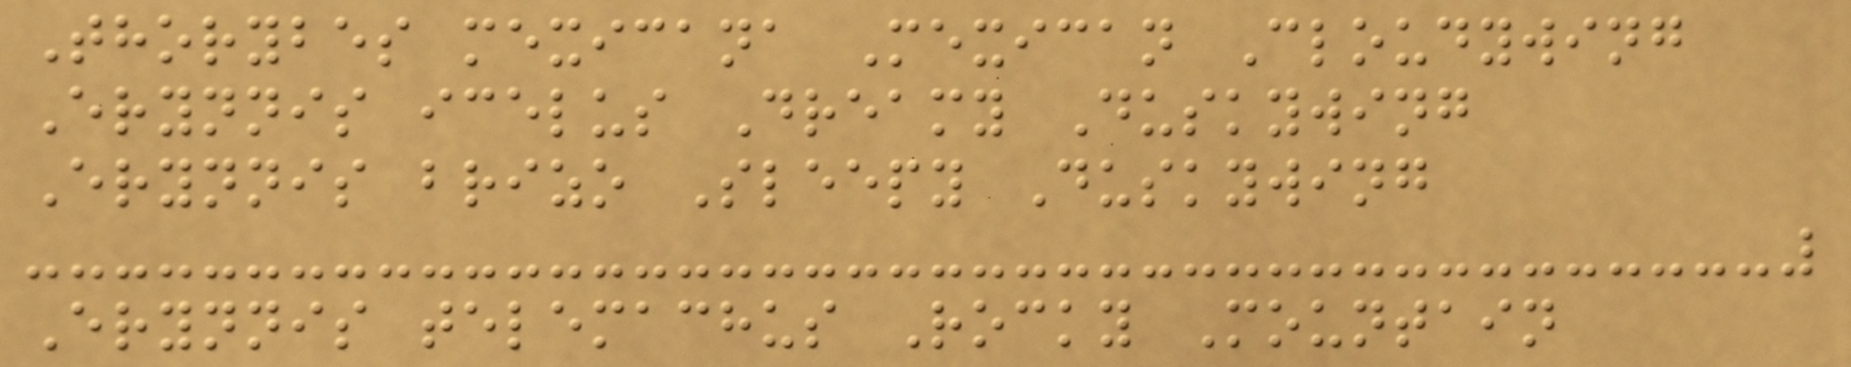Thorybes mexicana Mexican Cloudywing
Erynnis icelus Dreamy Duskywing
Erynnis brizo Sleepy Duskywing
Erynnis telemachus Rocky Mountain
